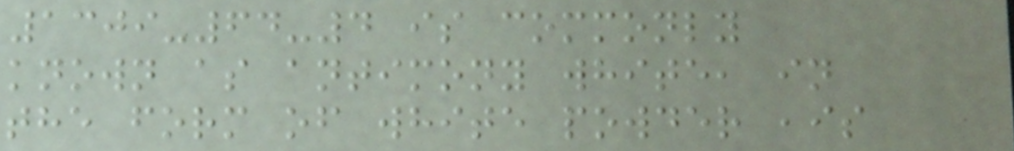1309-64-4 is commonly
known as antimony white, in
the form of white powder ,is
